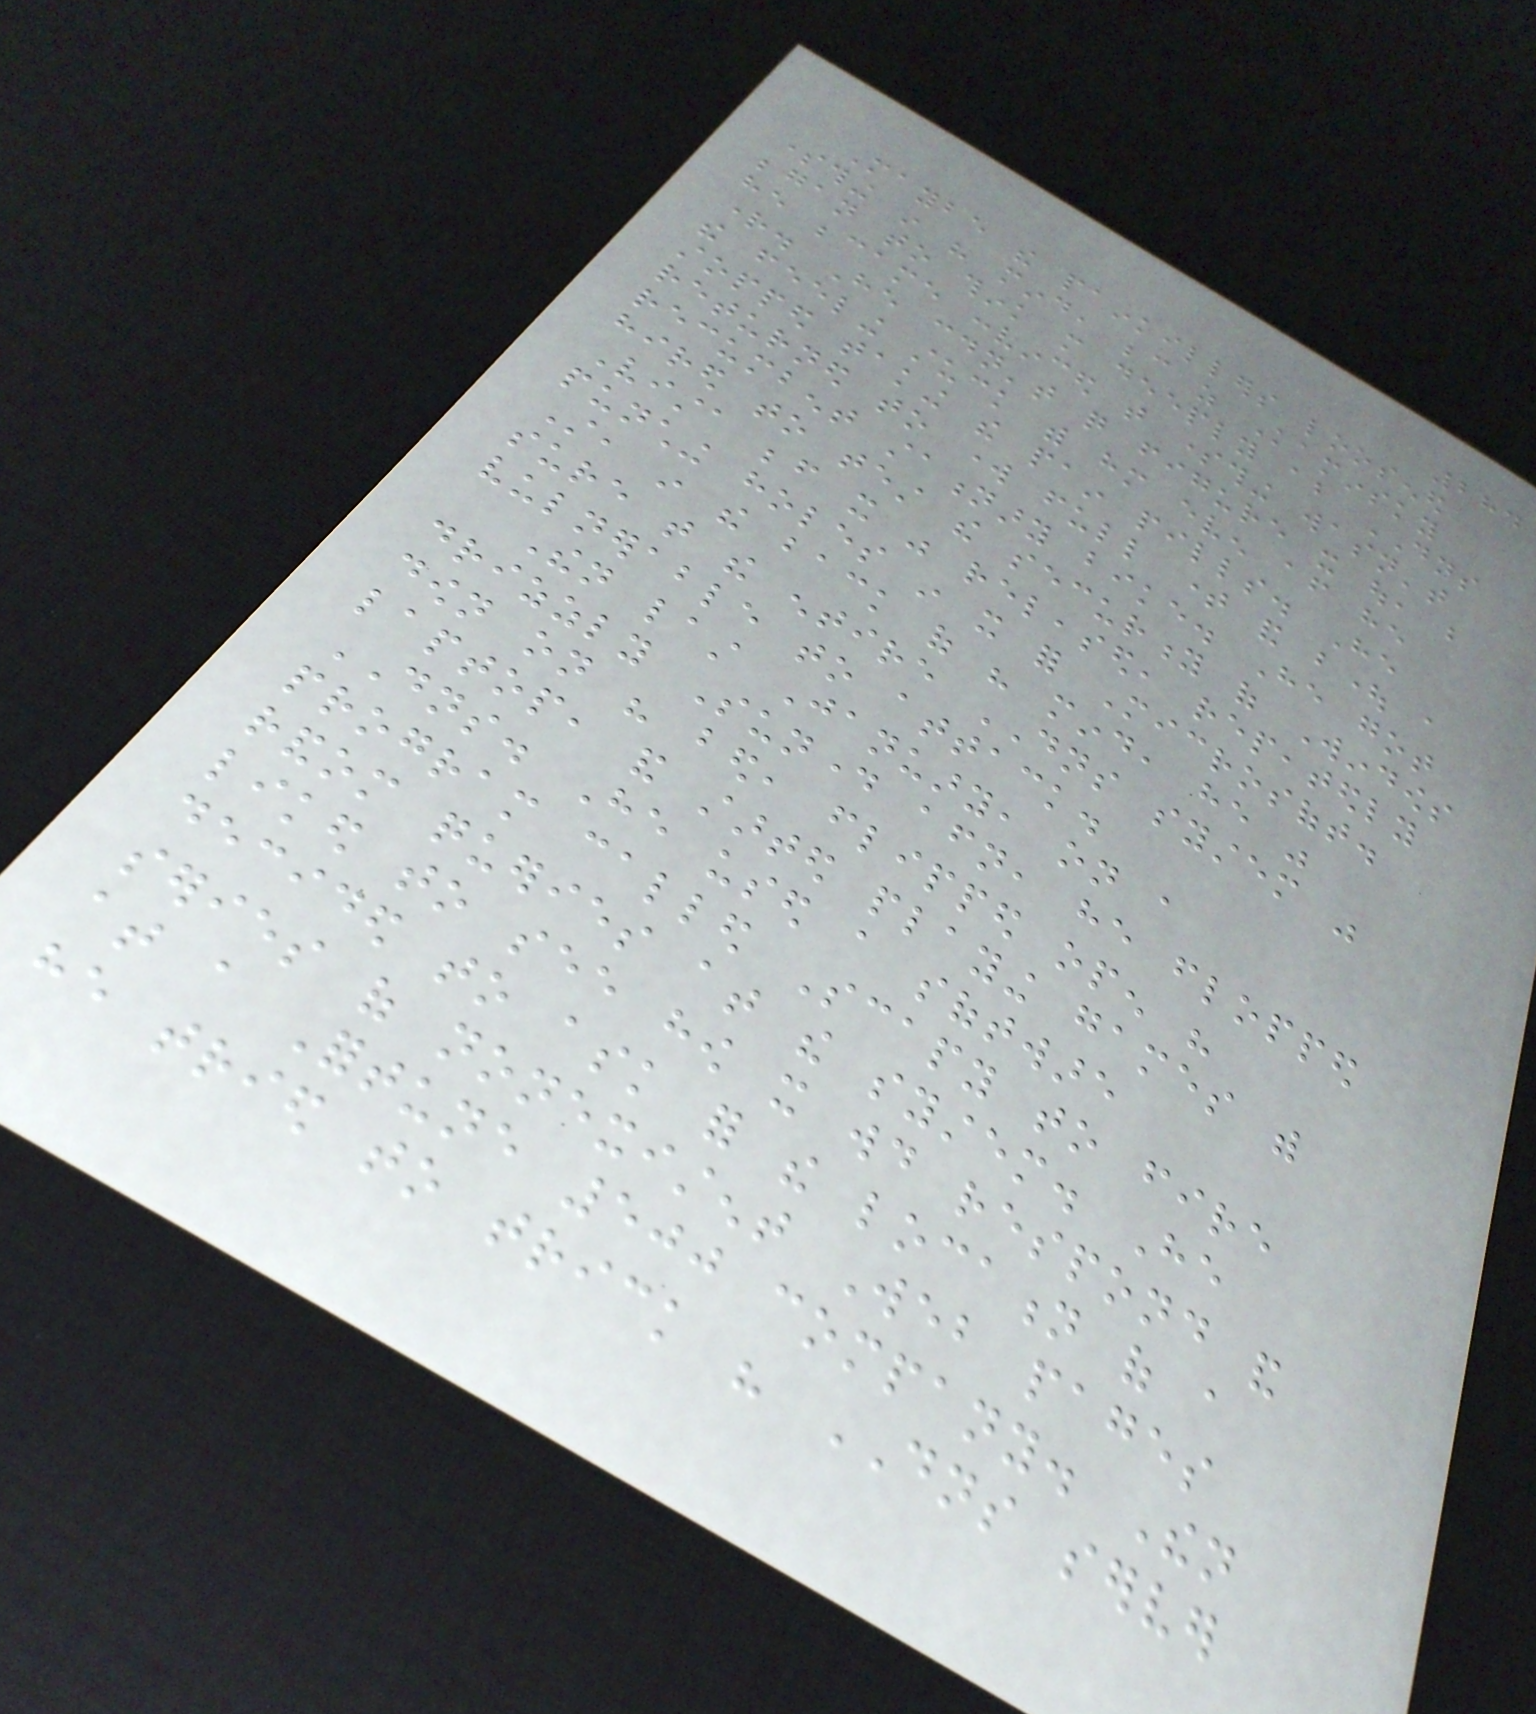284
Maybe the painkillers loosened
something in his mind, because as Kaminsky
began to think more deeply about DNS
he became convinced that something wasn't
right. He couldn't quite figure it out, but
the feeling stuck with him even after he
stopped taking the pain pills. He
returned to work full time and bought a
recumbent stationary bike. He got
hired to test the security of Windows
Vista before it was released, repeatedly
punching holes in it for Microsoft.
Still, in the back of his mind, he was
sure that the entire DNS system was
vulnerable to attack.
Then last January, on a
drizzly Sunday afternoon, he flopped
down on his bed, flipped open his
laptop, and started playing games with
DNS. He used a software
program called Scapy to fire
random queries at the system. He
liked to see how it would respond and
decided to ask for the location of a
series of nonexistent Web pages
at a Fortune 500 company. Then
he tried to trick his DNS server
